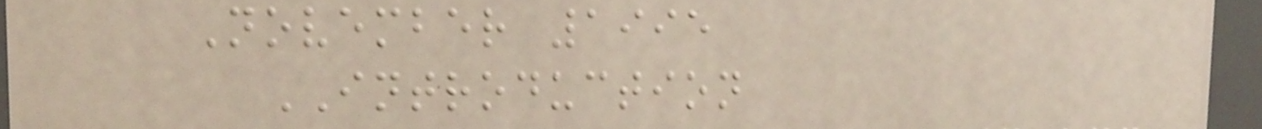November 1995
INTRODUCTION
